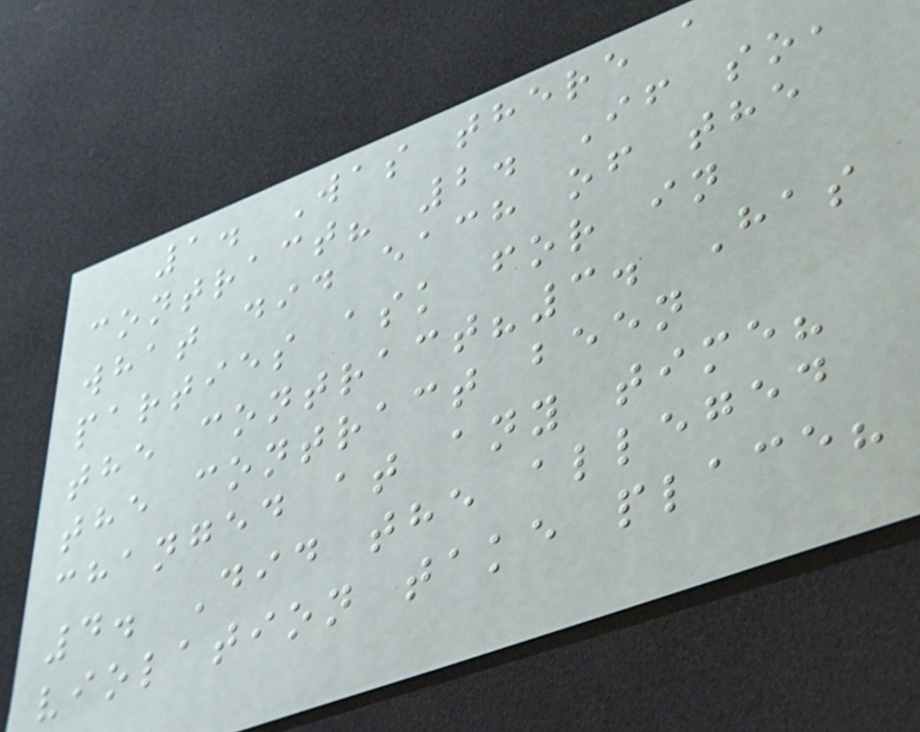1. Was there a
contract? 2. If so,
what did each of the
parties ask for in
the contract?3. Has
the contract been
changed at any time?
4. Did the alleged
violation take place?
